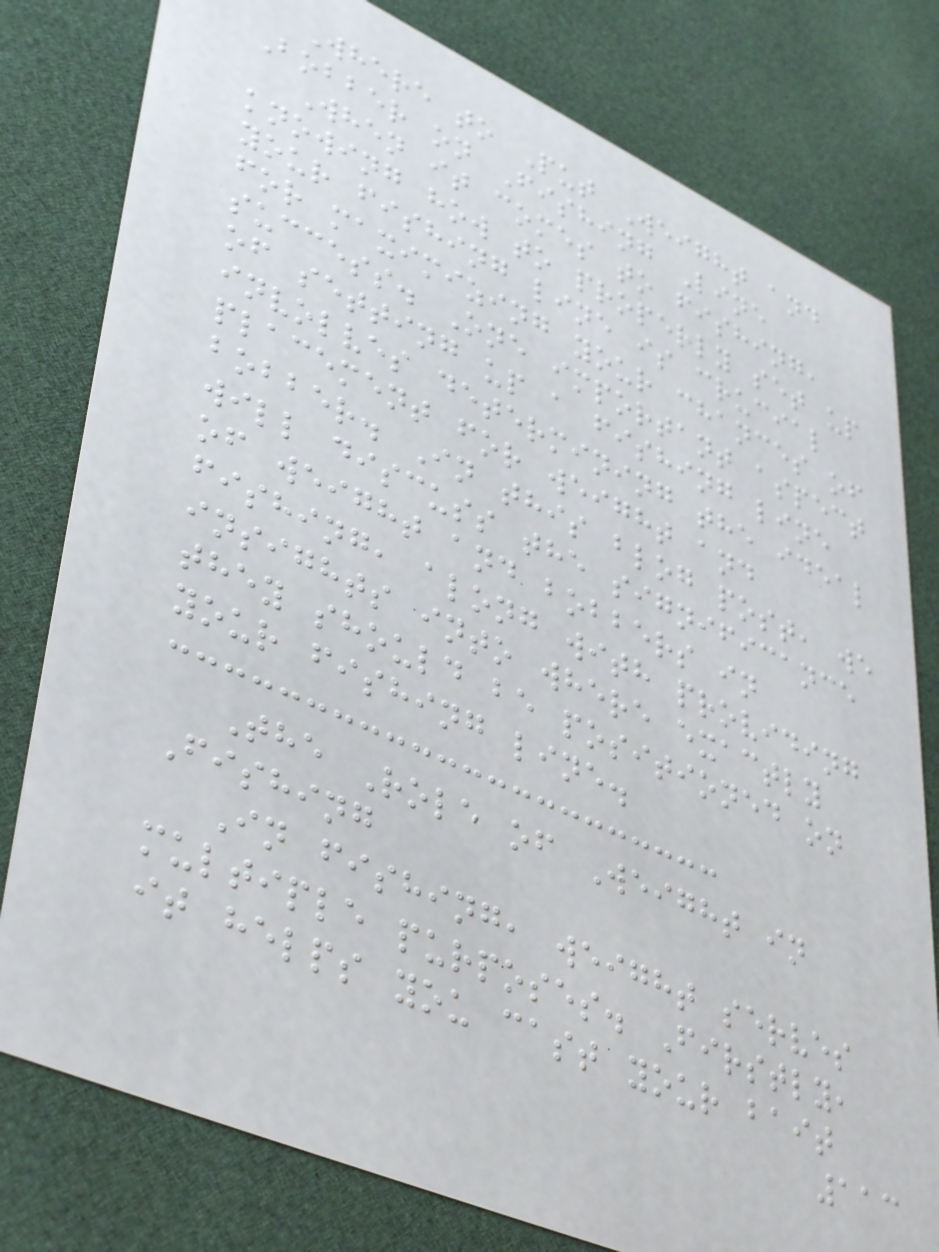Where to Put Weight and
Bobber on Fishing Line
When it comes to fishing,
knowing how to properly set up
your fishing line is crucial
for maximizing your chances of
success. One important aspect
of setting up a fishing line
involves determining the ideal
placement for weight and
bobber. In this blog post, we
will discuss the significance
of weight and bobbers in
fishing, along with providing
insights into where exactly
they should be positioned on
your fishing line.
The Role of Weight in
Fishing
In fishing, weight serves
multiple purposes. Firstly,
it helps you cast your bait
113
